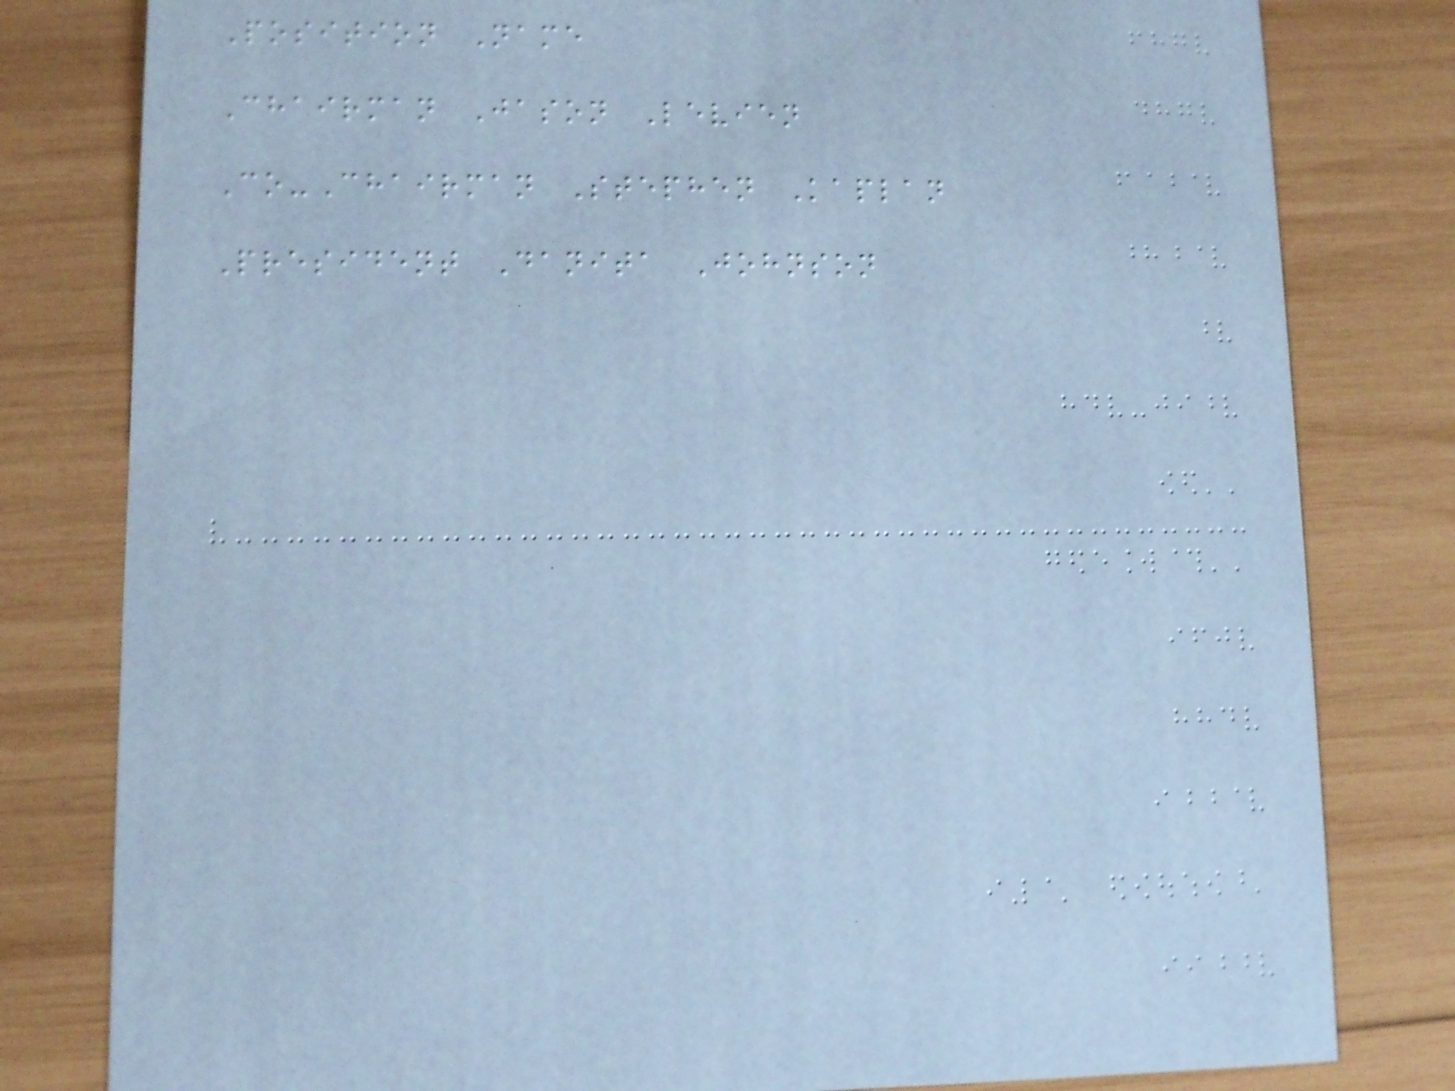Position Name
Chairman Jason Levien
Co-Chairman Stephen Kaplan
President Danita Johnson
